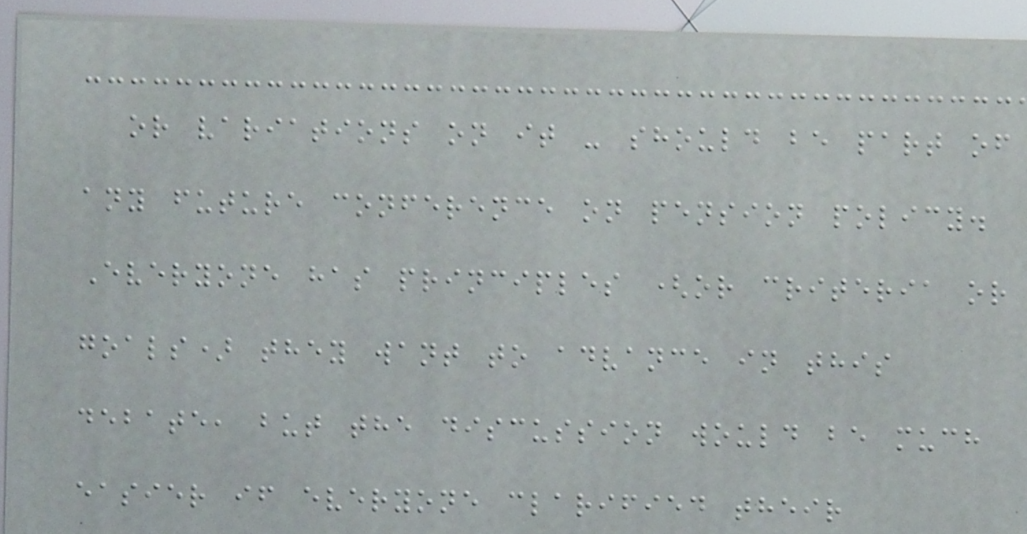or variations on it - should be part of
any future conference on pension policy.
Everyone has principles (or criteria or
goals) they want to advance in this
debate, but the discussion would be much
easier if everyone clarified their
